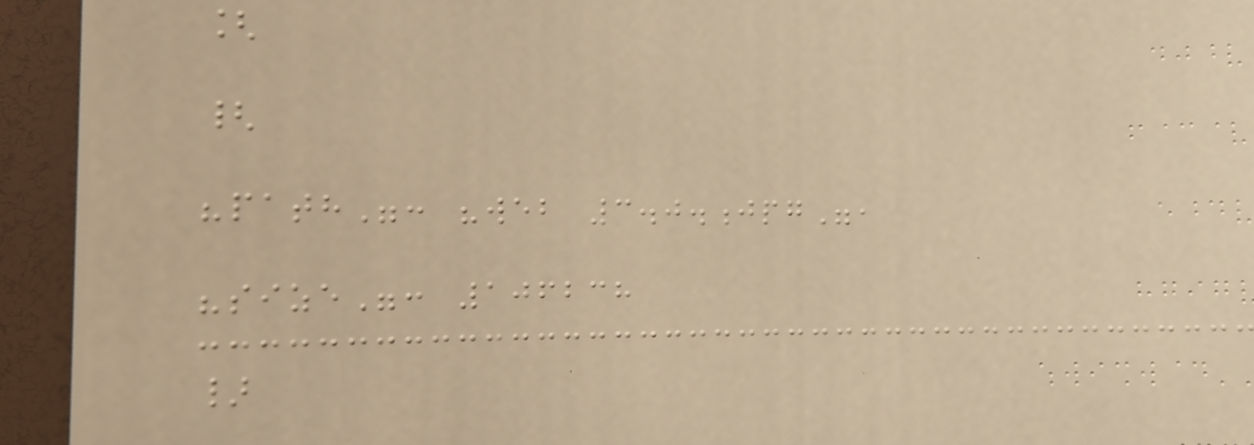[
{
"path": "web 3.0.jpg",
"size": 106238
}
